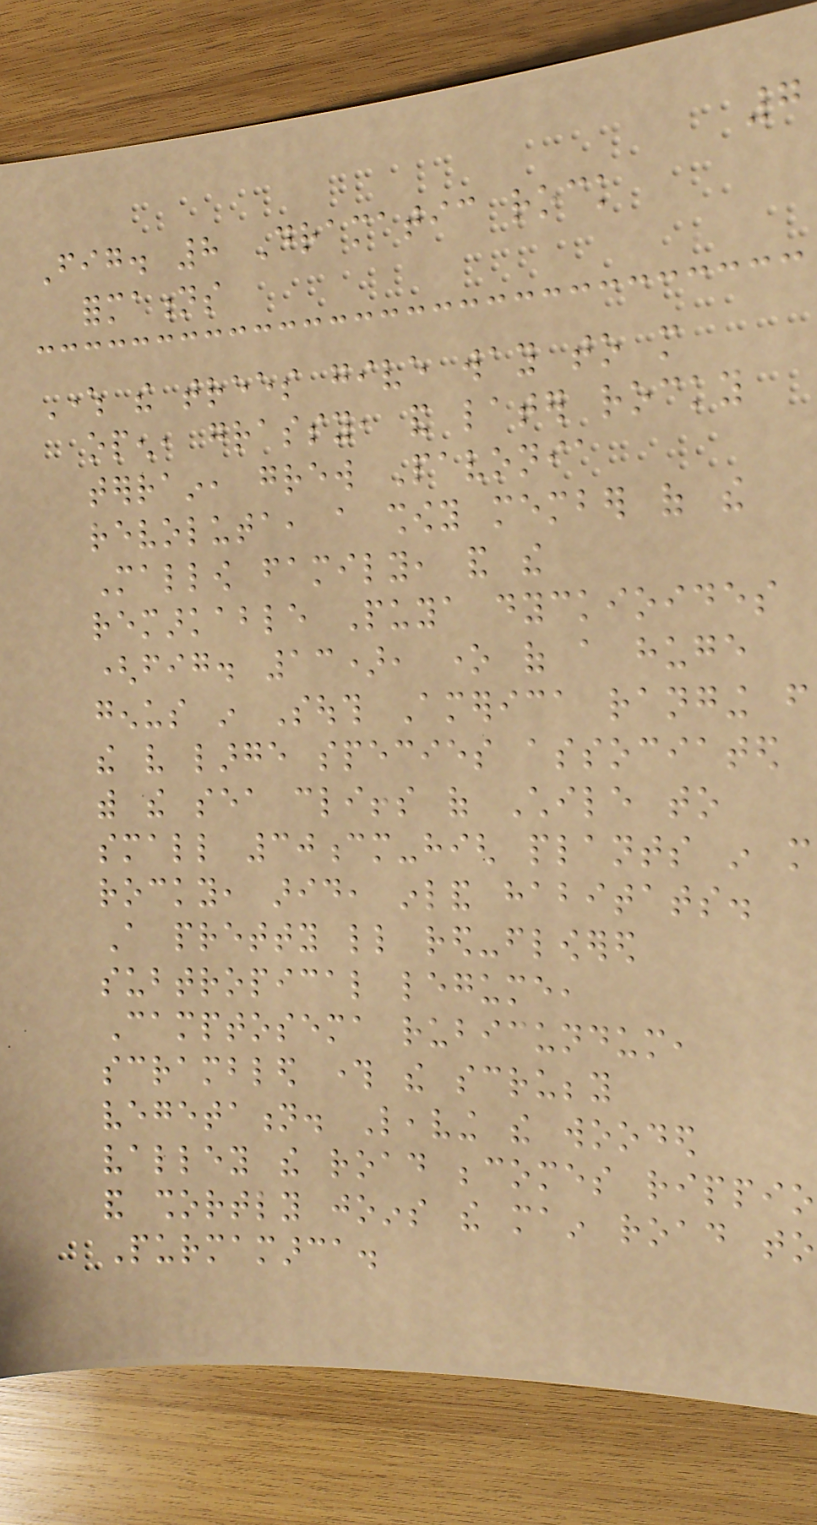7
Fig. 8 Dramatic rock
formations
Where the trees give way to more
open, grassy, and later rocky
terrain, grew Pavonia
revoluta, a showy member of the
Mallow family, and the
remarkable Puya dyckioides
(fig. 13), one of a huge
genus in South America ranging from
the very large species associated
with the sea cliffs of Chile to
small 30cm-high plants in more
rocky, arid, inland habitats.
A pretty little red-flowered
subtropical legume,
Camptosema rubicundum,
scrambled through the scrubby
vegetation. Leaving the wooded
valley the road becomes rippio
and shortly joins the main road to
Purmamarca.
